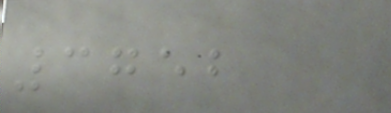3752
